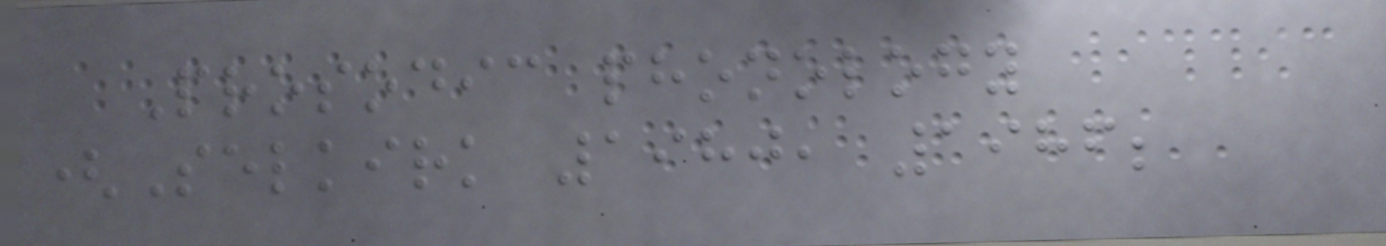Prosodic phonology
(Selkirk 1980, 1986;
